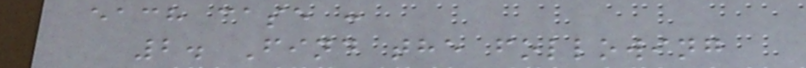each case :
2. Find the following
